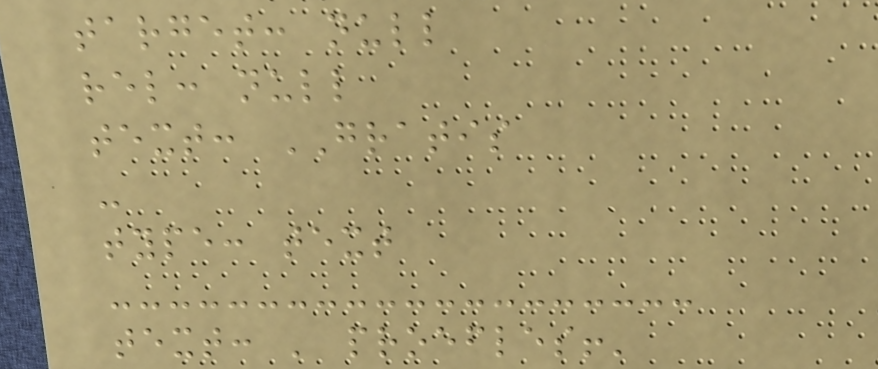target: null
rel: null
text: GRATIS
-
type: text
text: ' proefles!'
